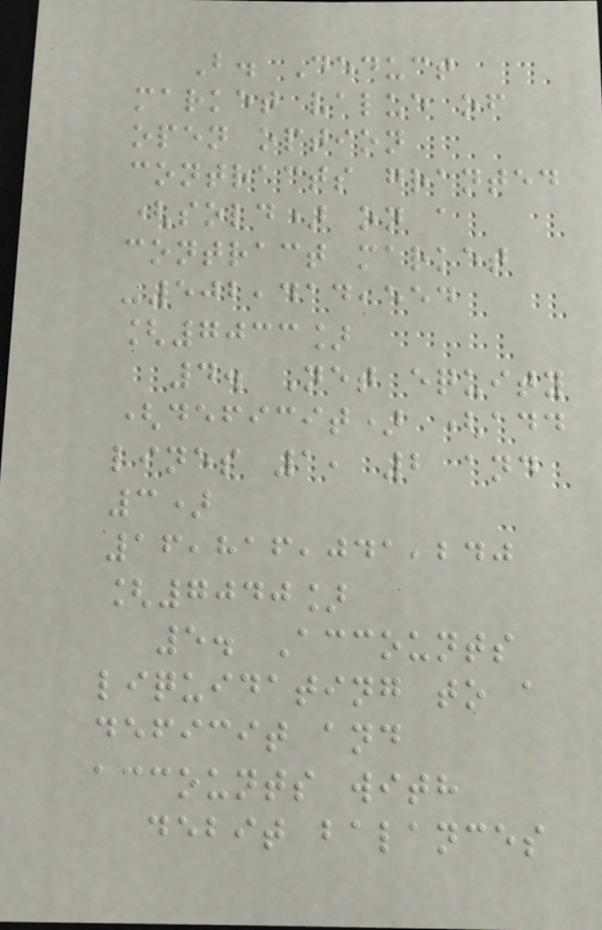B. Deduct
market value of
open option
contracts granted
(sold) on a
contract market
-502,414,554
[7033]
4. Net equity
(deficit) (add
lines 1, 2 and
3)
16,816,041,240
[7040]
5. Accounts
liquidating to a
deficit and
accounts with
debit balances
